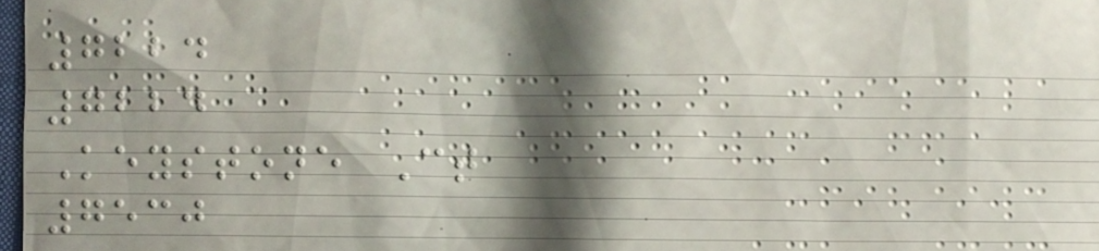7224
7224
Keystone Ct
7530
